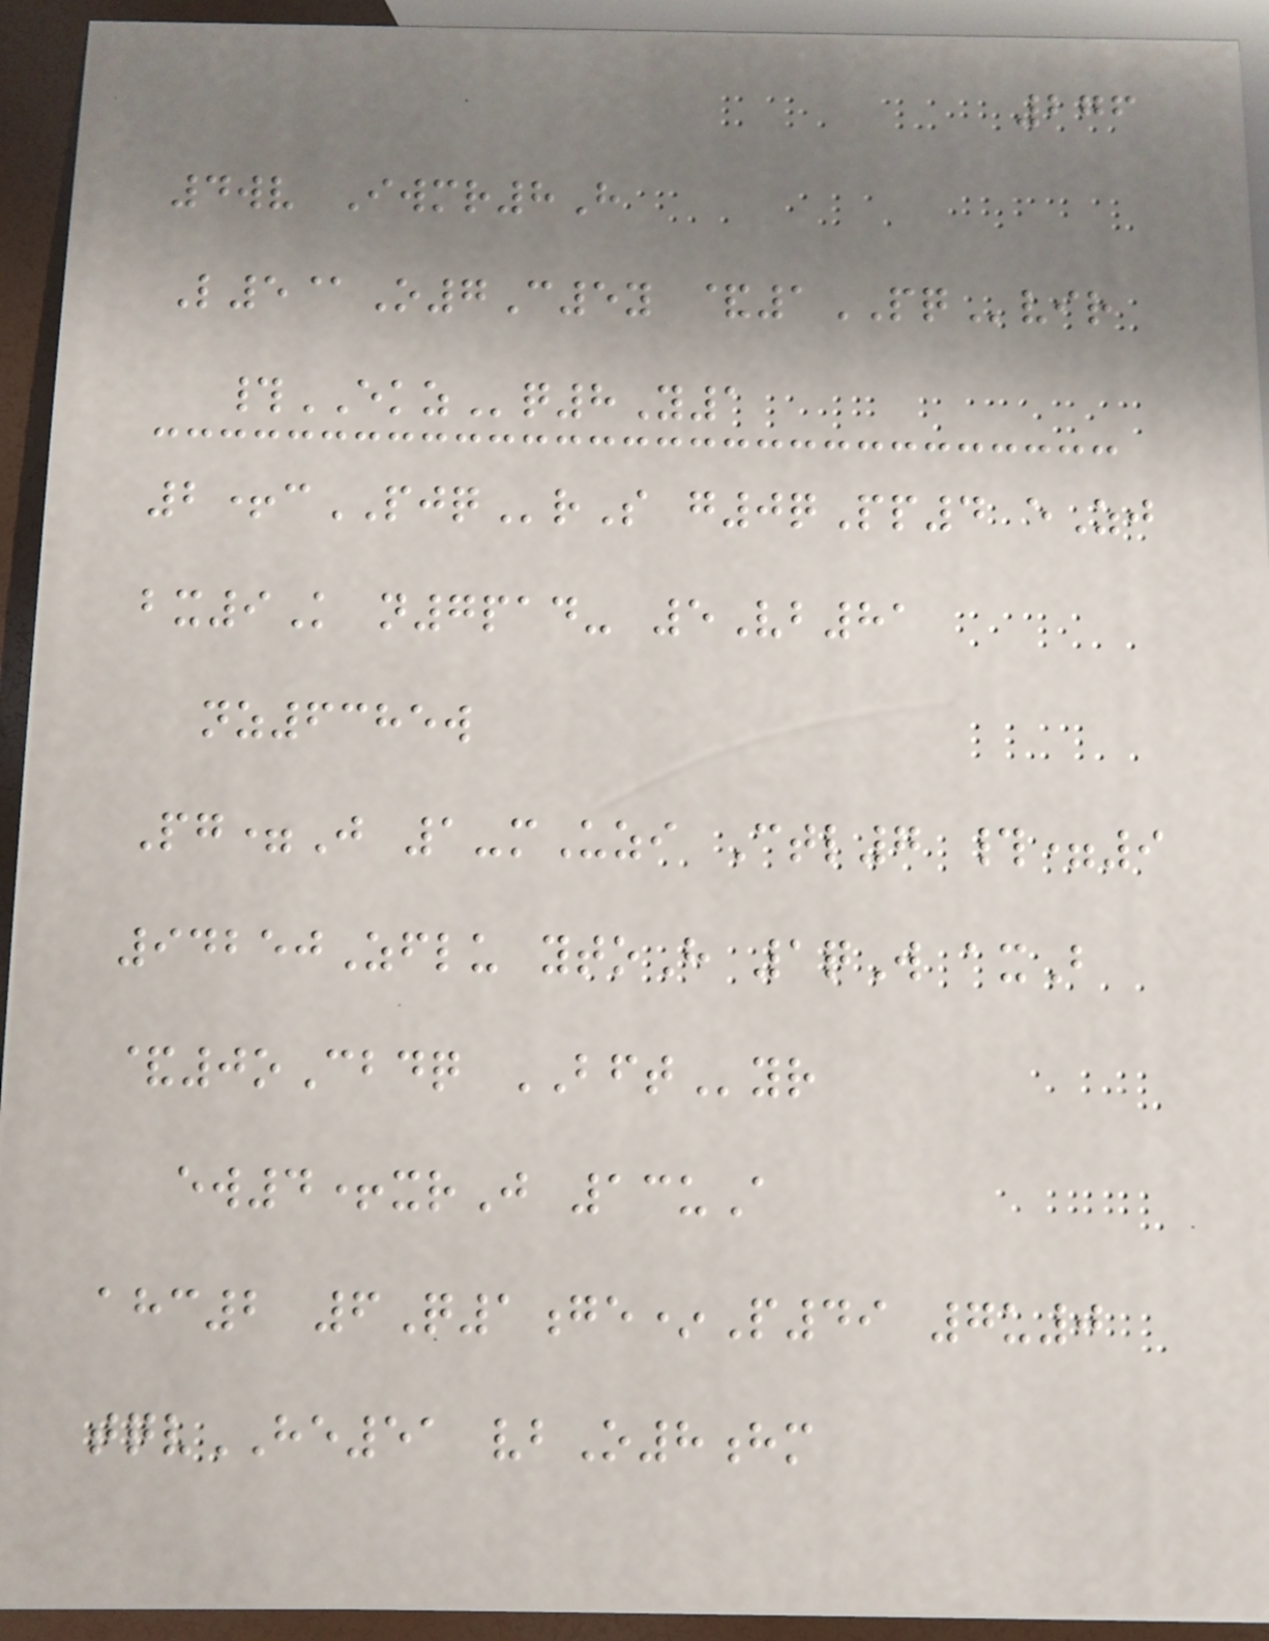276
4wv Iwmr8H
L5@O7C5y &1PQvir
#EKZq8Y1
2+cPJQrS g0qPp4 eZj
bx9K n7pad- 5Vb81
nz6385w
Pg=J 1-mUzi Ctl7 #=9
94250Zflu ytoH 1qW axB
&0oCbdq BFTyr
ew4+xrJ 13uA
ahc2 6Q1ge*P49 7u0
tqvHE51 vbO8hm
